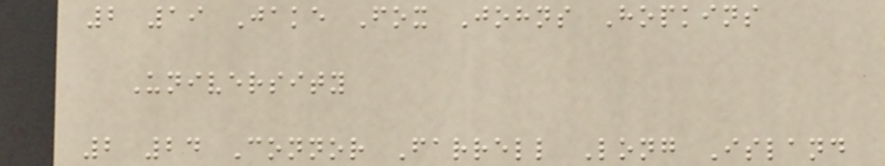2 19 Jake Fox Johns Hopkins
University
2 24 Connor Farrell Long Island
